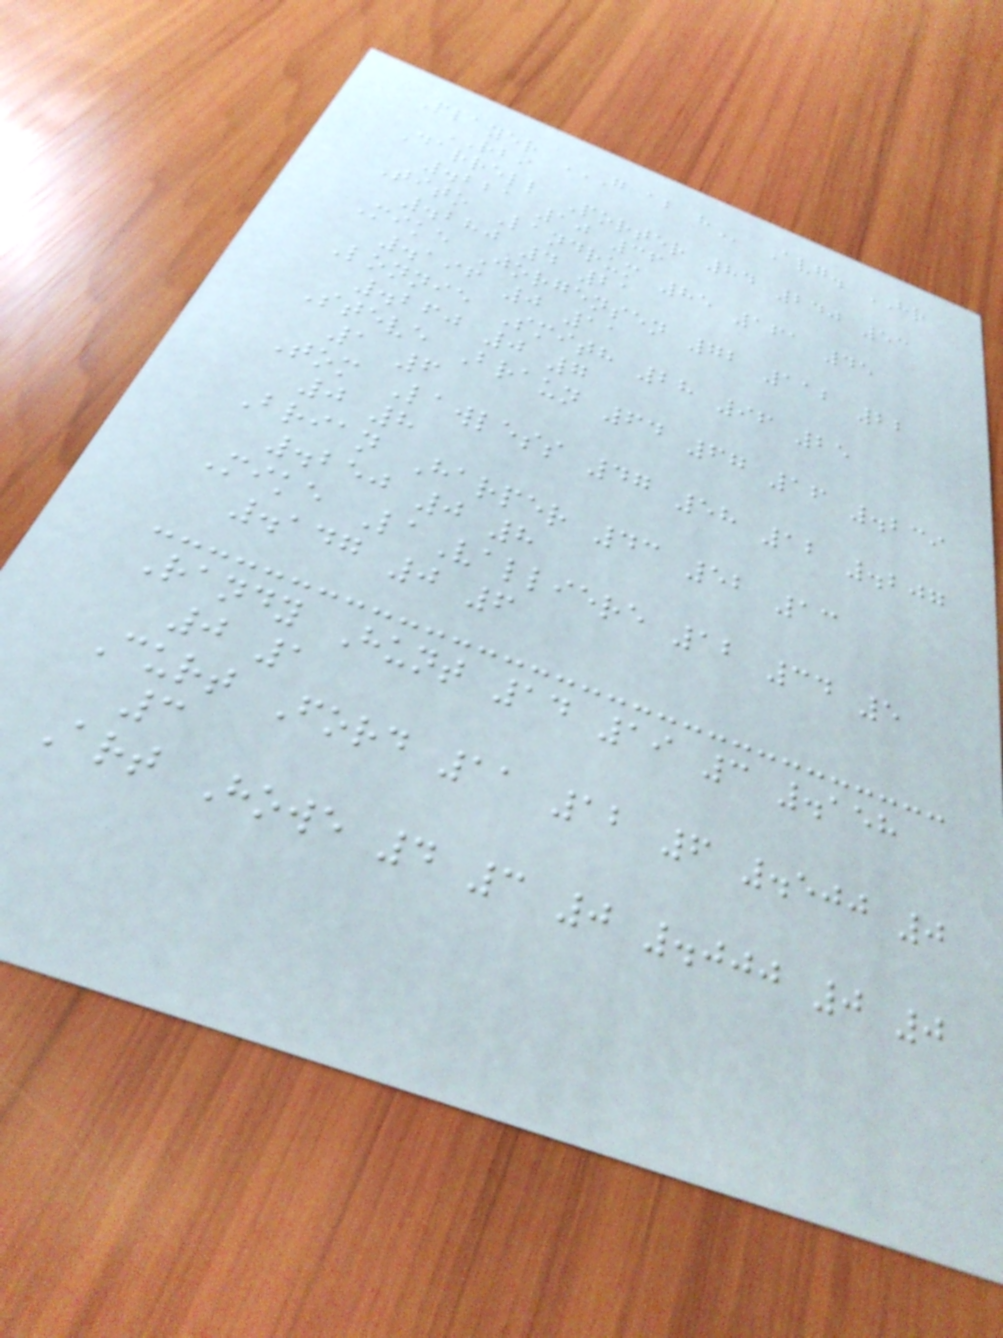Player G AB H Avg. HR
RBI
Darrell Porter 84 240 53
.221 10 36
Tito Landrum 85 161 45
.280 4 21
Mike Jorgensen 72 112 22
.196 0 11
Lonnie Smith 28 96 25
.260 0 7
Steve Braun 64 67 16 .239
1 6
Tom Lawless 47 58 12 .207
0 8
Brian Harper 43 52 13
.250 0 8
Mike LaValliere 12 34 5
.147 0 6
Randy Hunt 14 19 3 .158
0 1
Curt Ford 11 12 6 .500 0
3
Art Howe 4 3 0 .000 0 0
